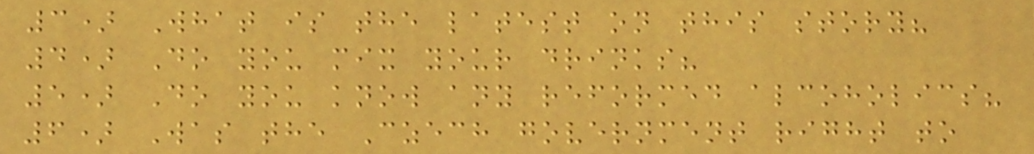3) What is the latest on this story?
4) Do you mix your drinks?
5) Do you know any reformed alcoholics?
6) Was the Czech government right to
